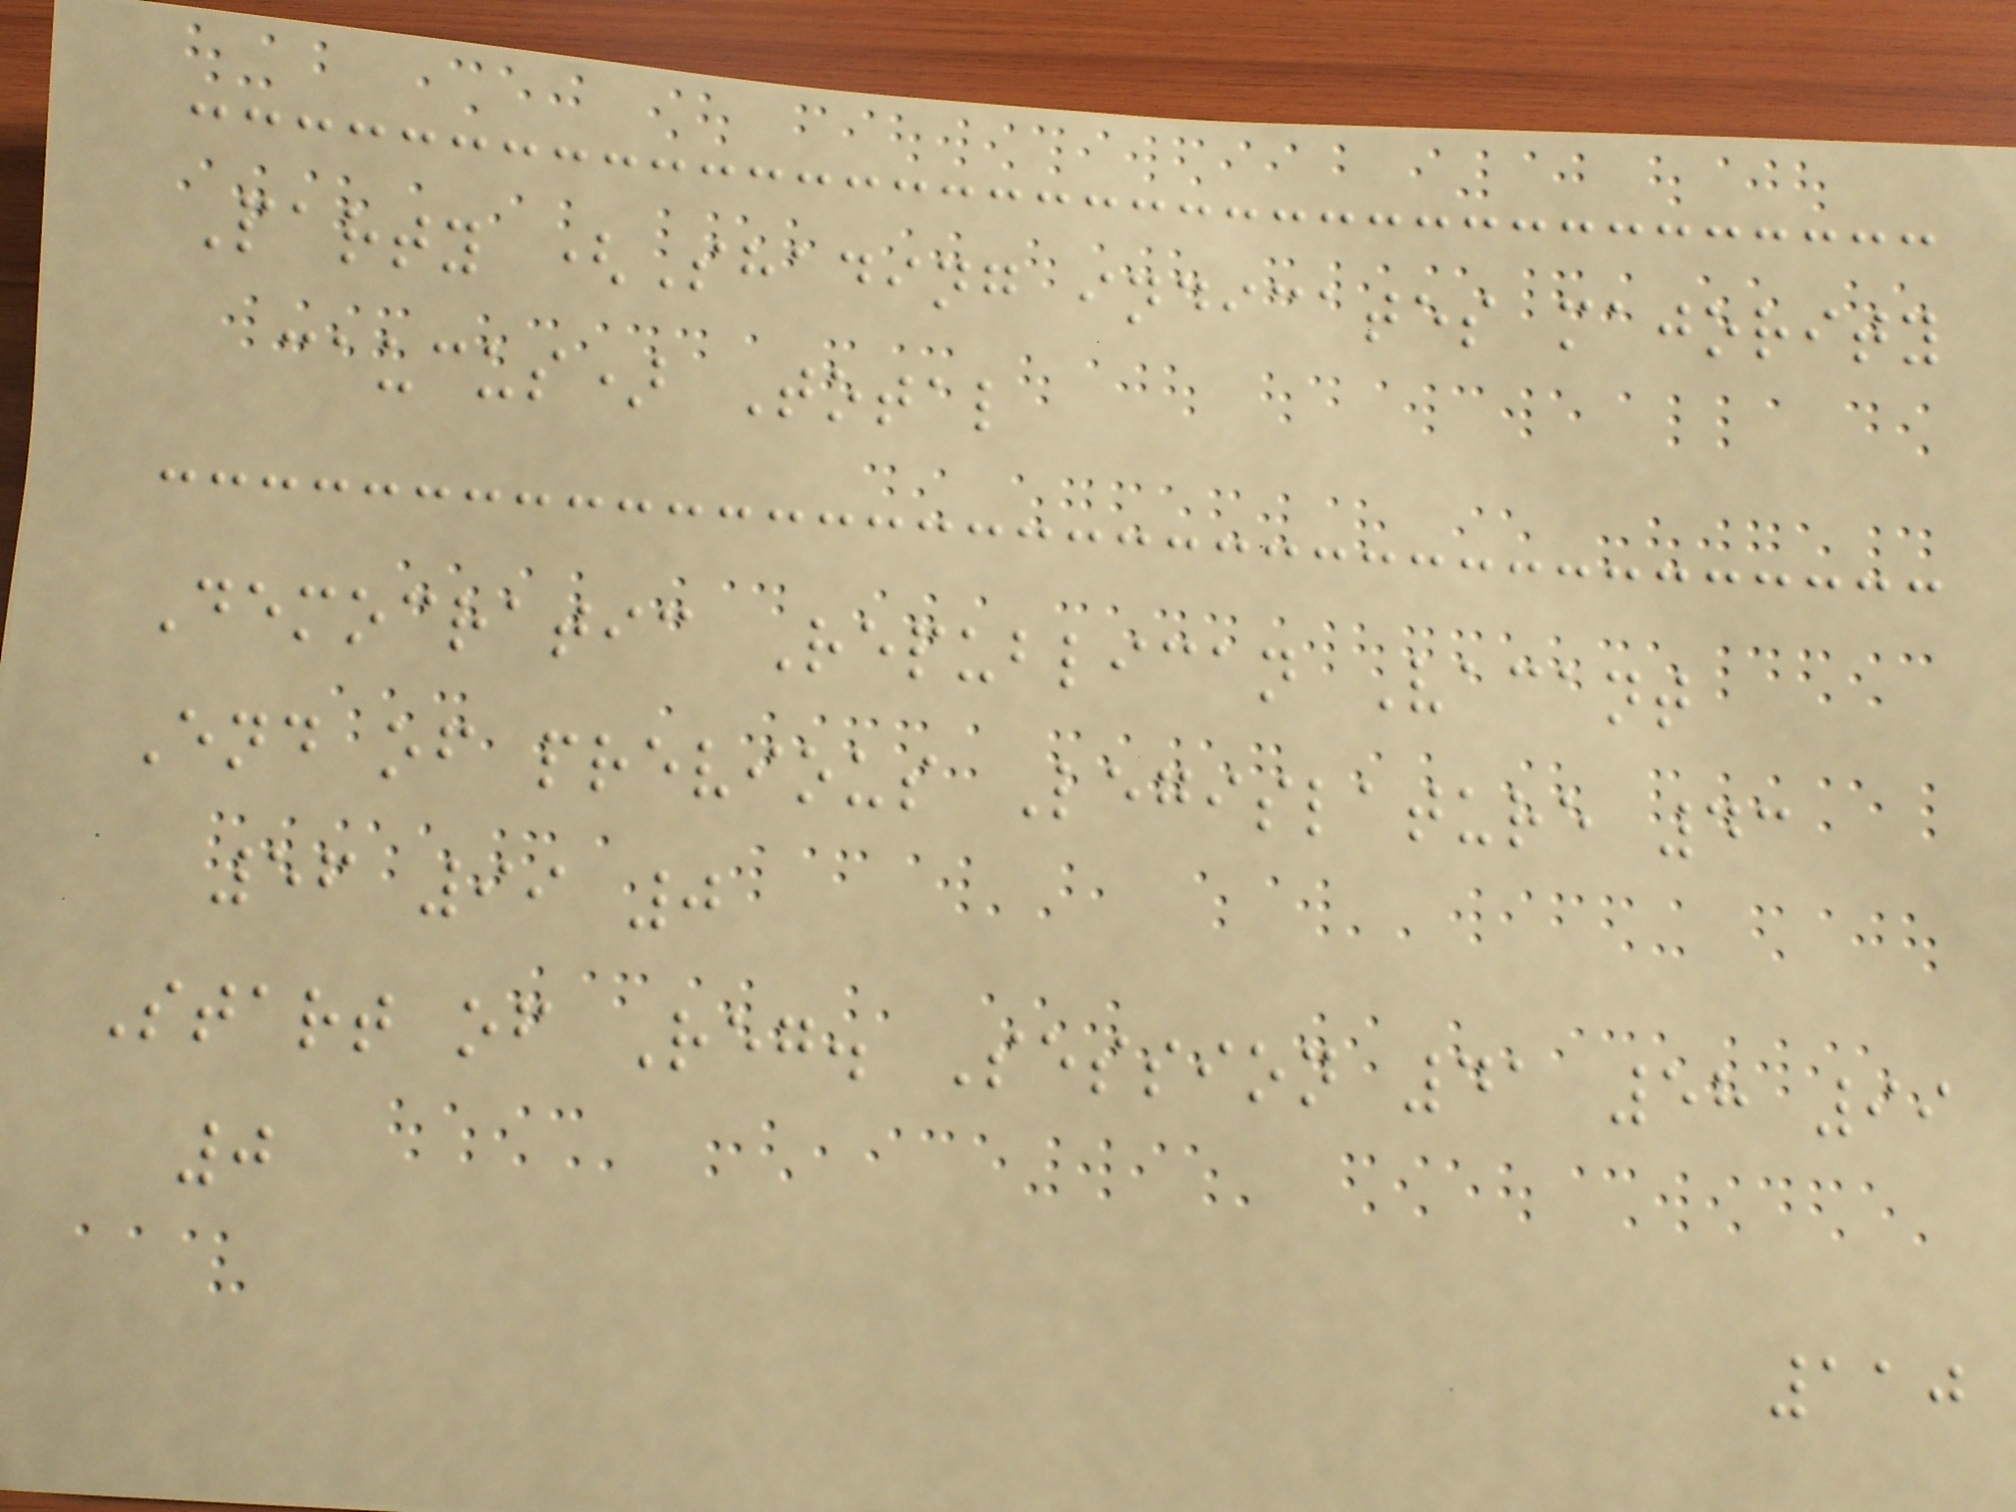Party (Shading indicates majority
caucus) Total
Democratic Republican Vacant
End of previous Legislature 43
56 99 0
Start of Reg. Session 41 58 99
0
110
